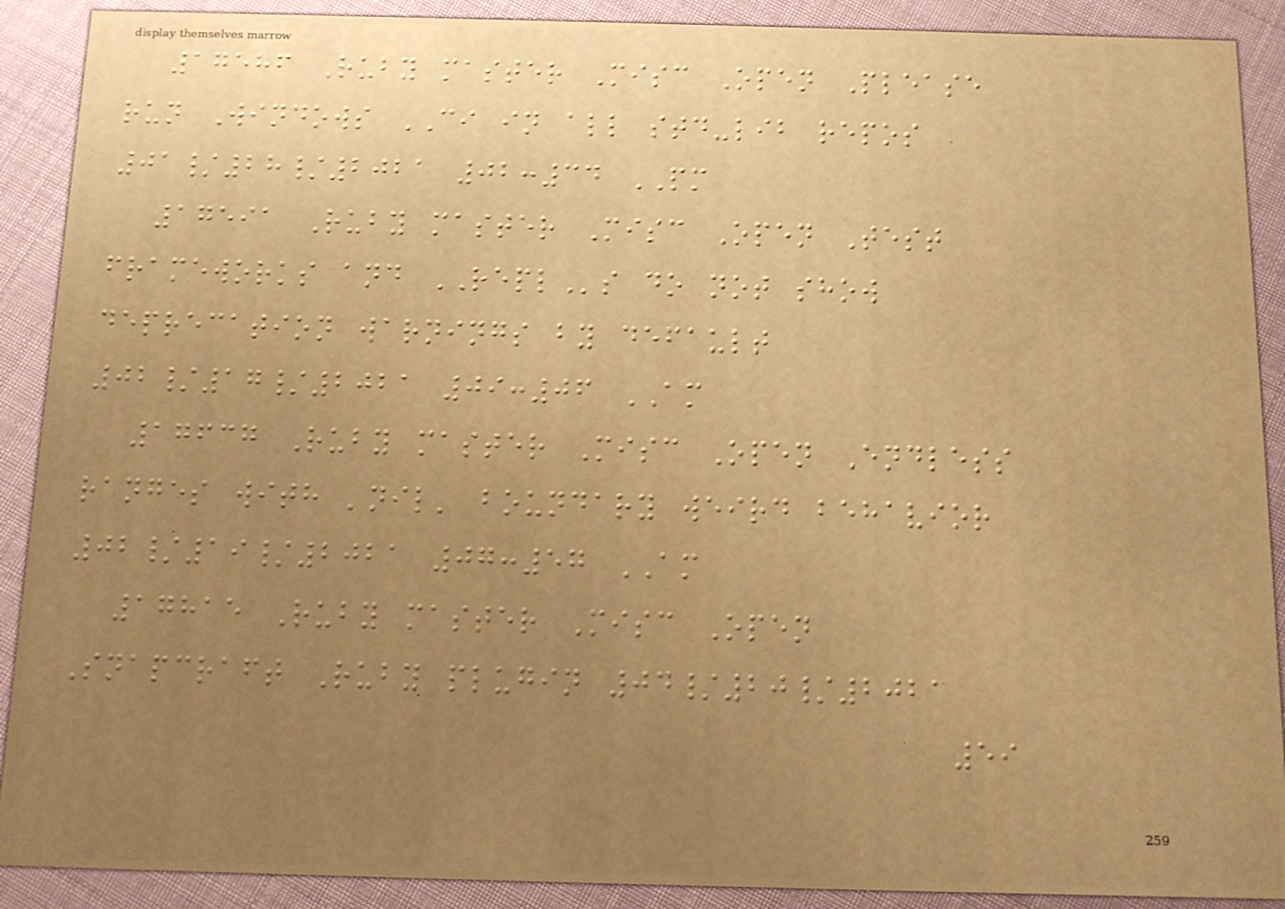17586 Ruby master Misc Open Please
run Windows CI in all std-lib repos
01/28/2021 02:34 PM
17591 Ruby master Misc Open Test
frameworks and REPLs do not show
deprecation warnings by default
02/17/2021 09:06 AM
17637 Ruby master Misc Open Endless
ranges with 'nil' boundary weird behavior
02/19/2021 07:57 AM
17815 Ruby master Misc Open
Snapcraft Ruby plugin 04/20/2021
59
